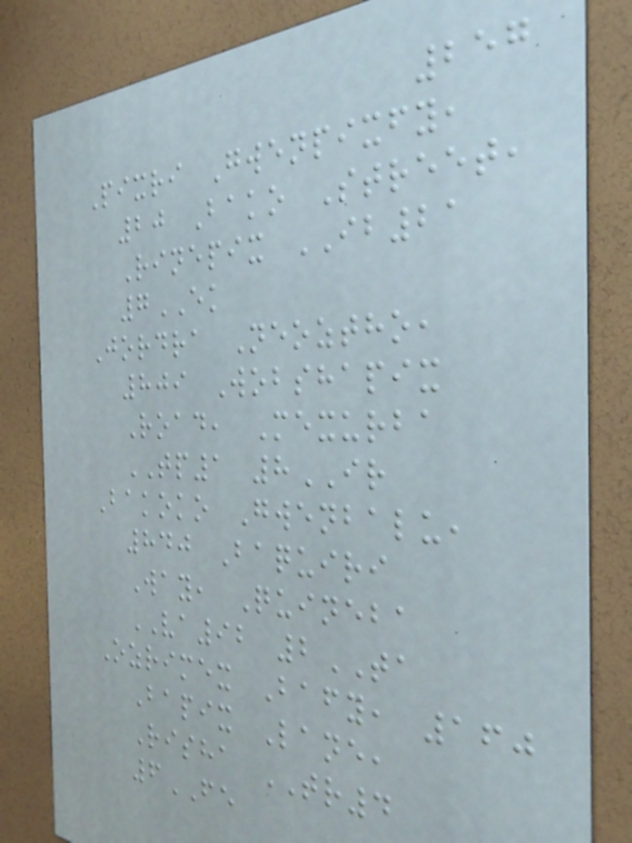257
Pixri Gwenpixfy,
20 Bako Street,
Rinepix IB21
7EK
Jordra Neoztho,
809 Wobshapix
Road, Mexurba
TP1 8IR
Bakoko Gwenbalu,
840 Baquiri
Way, Quineba
VA92 2TA
Ozrimex Bafy, 160
Bapix Lane,
Risha TR4
6FE
